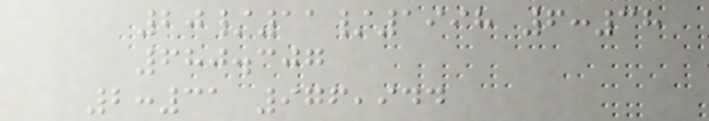20/11/1998 6:38
680.307
2:31 976,944
